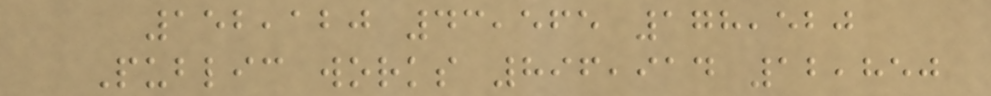152,120 43,565 178,520
Public works 896,914 12,850
